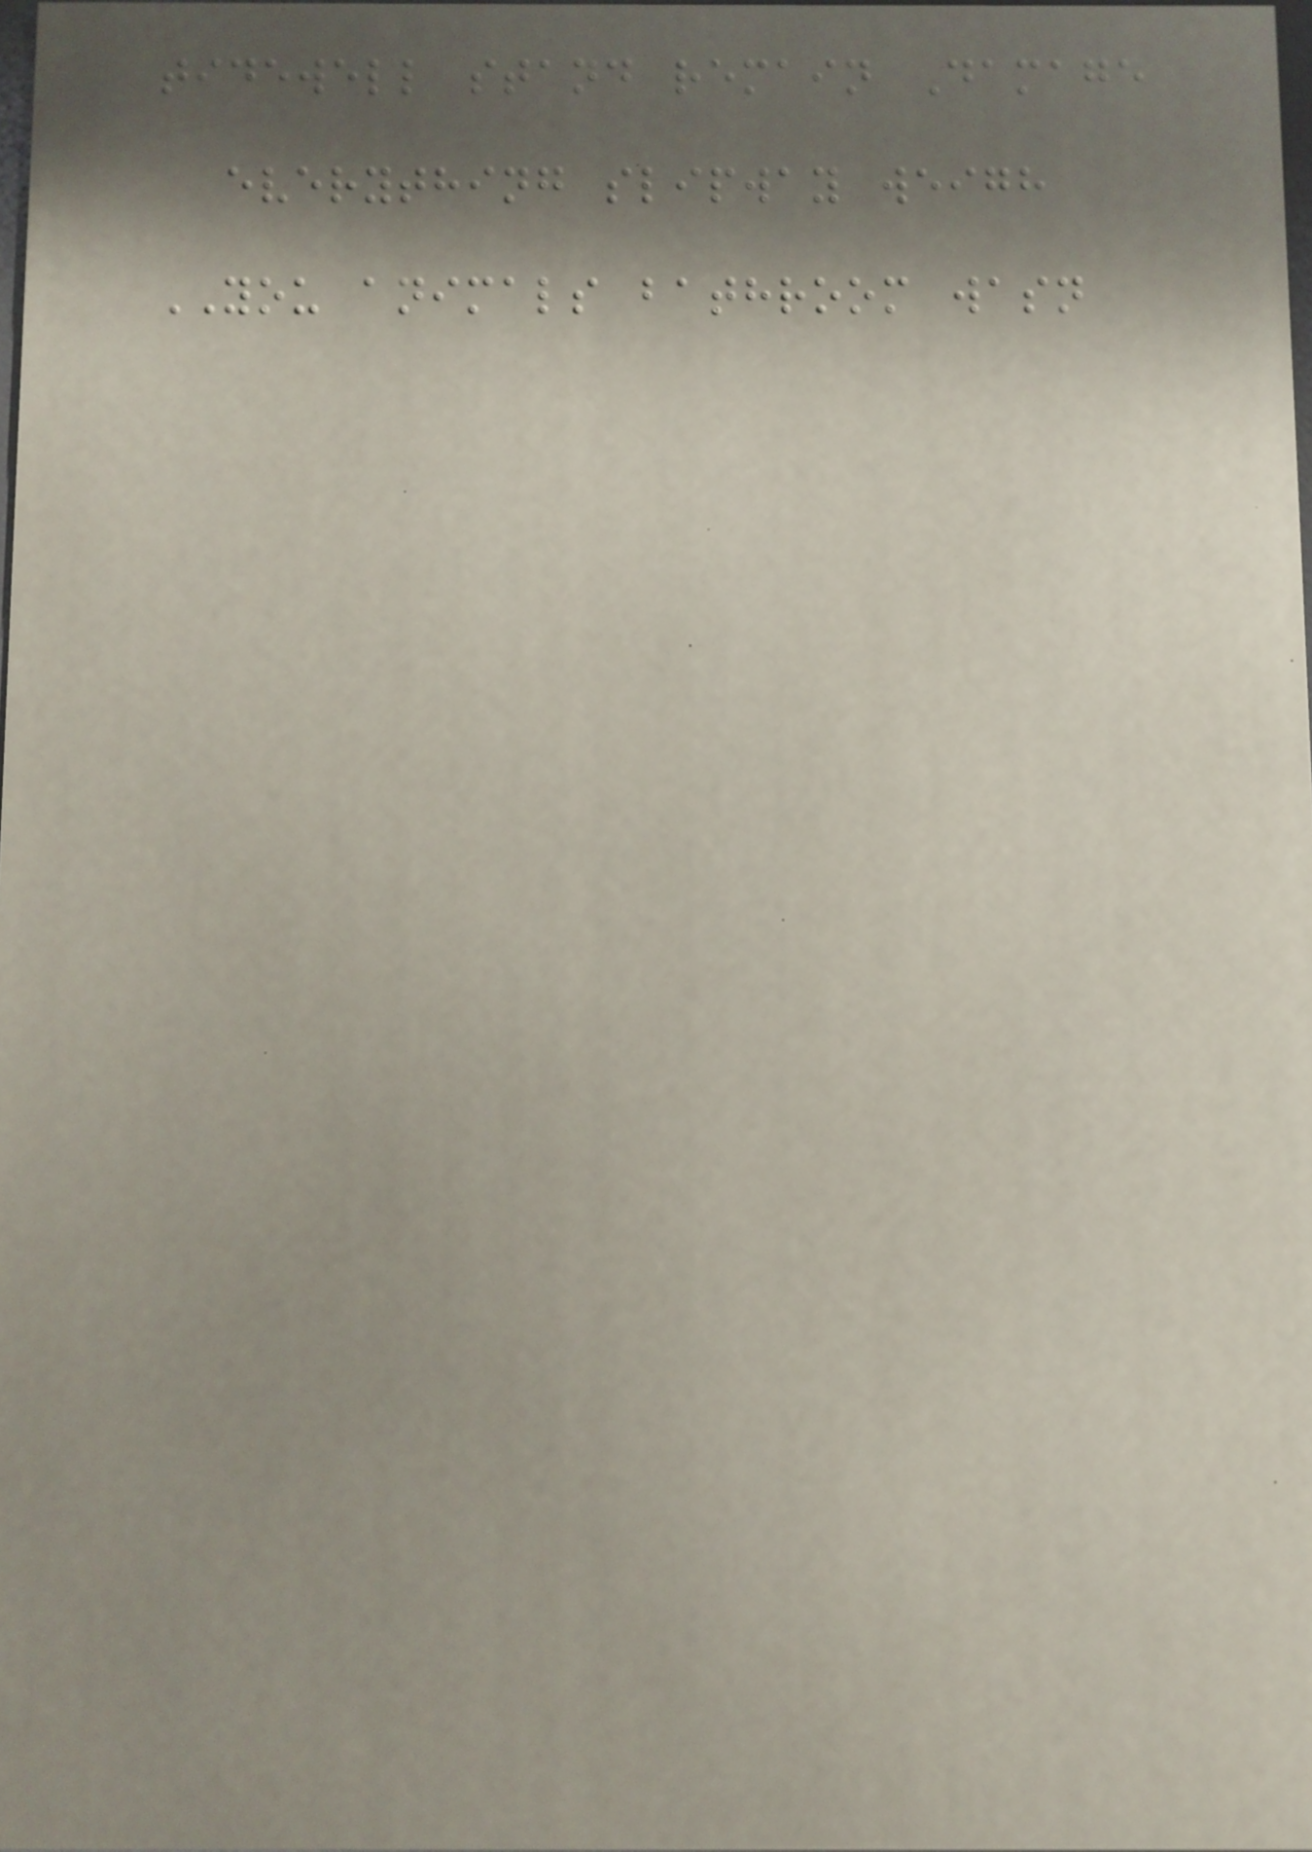tidewell stand remain Damage
everything slipway weigh
YOU animals bathroom wasn
